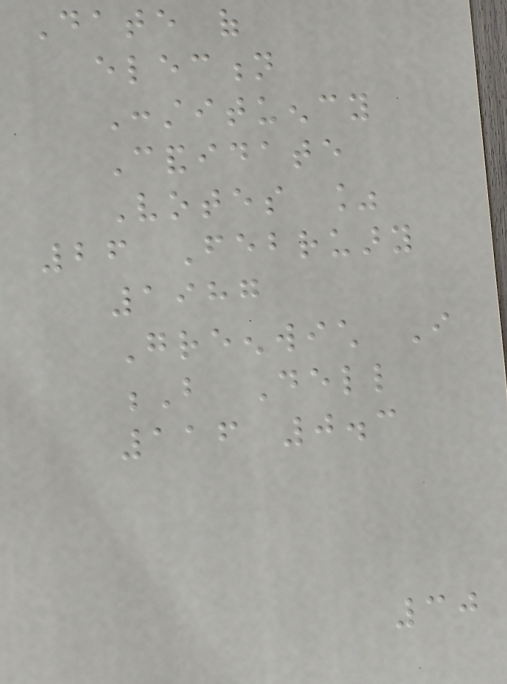Date of
election
Constituency
Candidate
Votes %
26 February
1987
Greenwich I
B Dell
116 0.3
30
